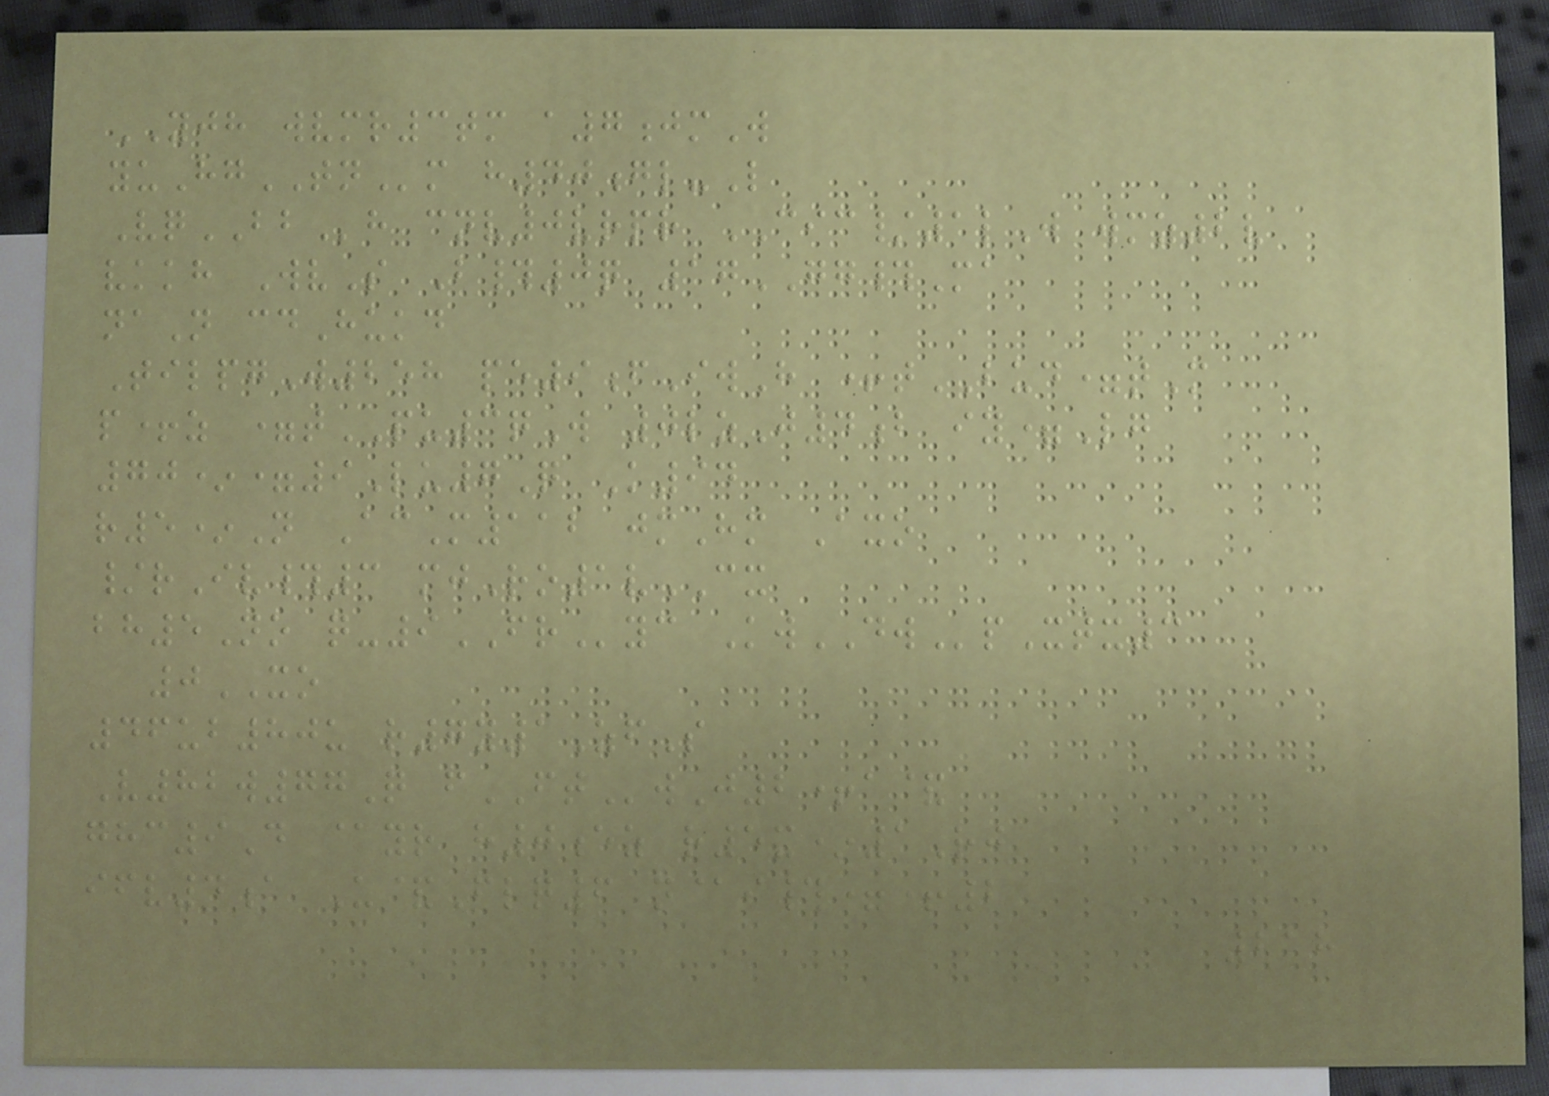YJH wvmr3tm a7jmW
yuHgTNm h40gl-L
VqBBh cnv0vrpr CIC/1lW wmz2v
vkkh WvS B#0q 17GG#Ma
naN cdHukd
TilpgW258 pe9fIwH +tBUD=tM
p+z =tPU3qW 0lzJ4b iy=Lg
70*=9Lu7Q K94
r5*N AcM112 jmHm Axo
/rIv#3 mjRo1vCX
bh5No q-9FRyc KwDWpXtx3
0XO
46ub80u r7y1ZfS
V82w77Q fFTwJ2+a&
ghc9D @yr h0ez r5x*1Rj
ifv4a U&Flq6 n@i#=+2
218
